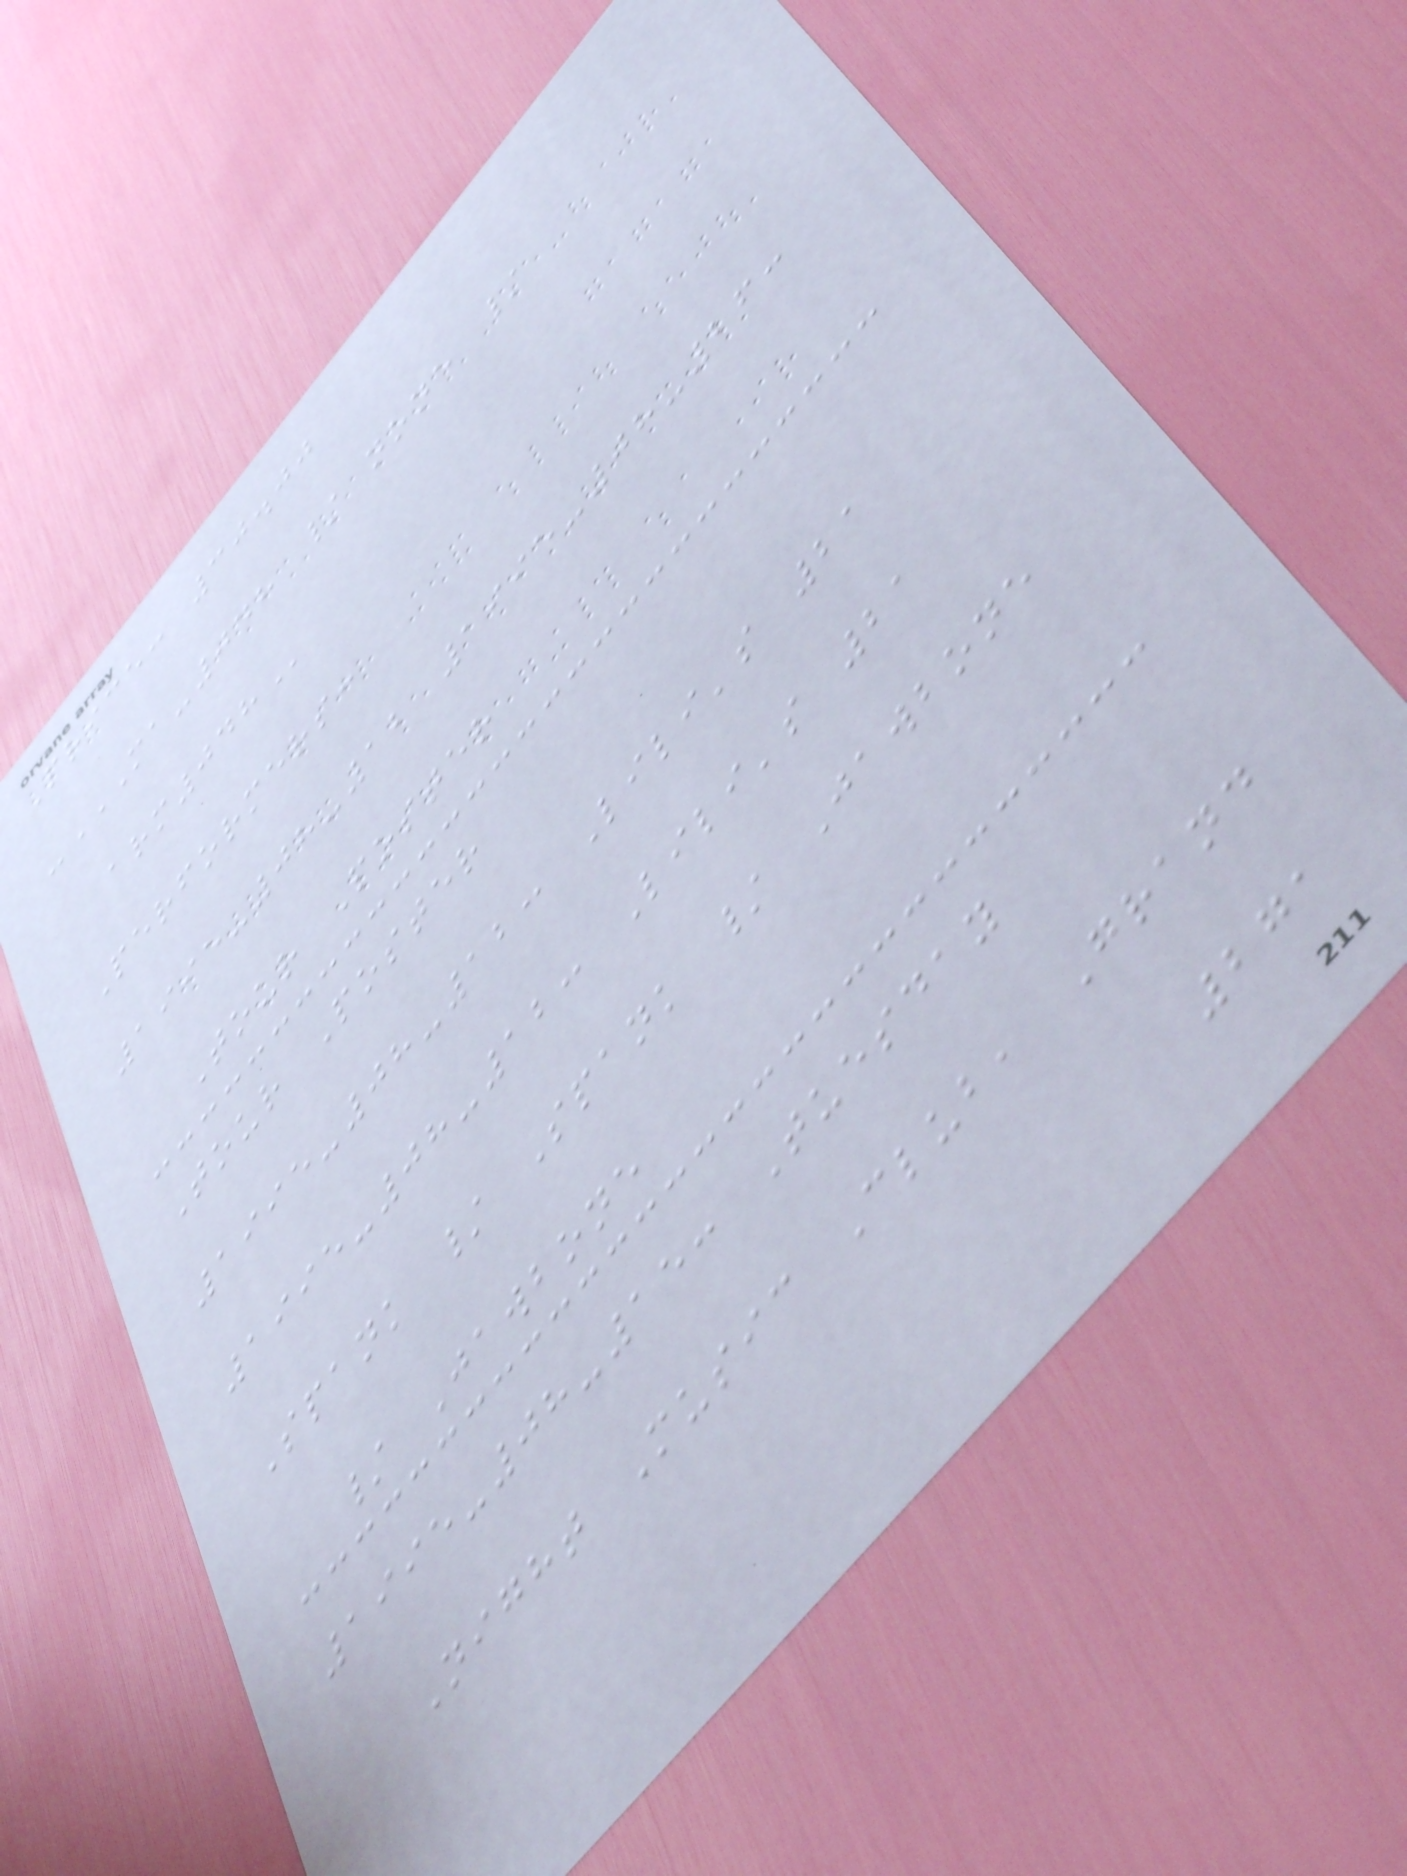Price: 30.00
-MA-048 / NONE /
ARM048
Performers:
1995-08-12 1995-08-26:
Tour Poster
Tour Poster
1995-08-12: Lili's 21
1995-08-12: Lili's 21
Spank / Spank / Jawbone
/ Jawbone
1995-08-15: Tuesday
Night Music Club, Grand
271
